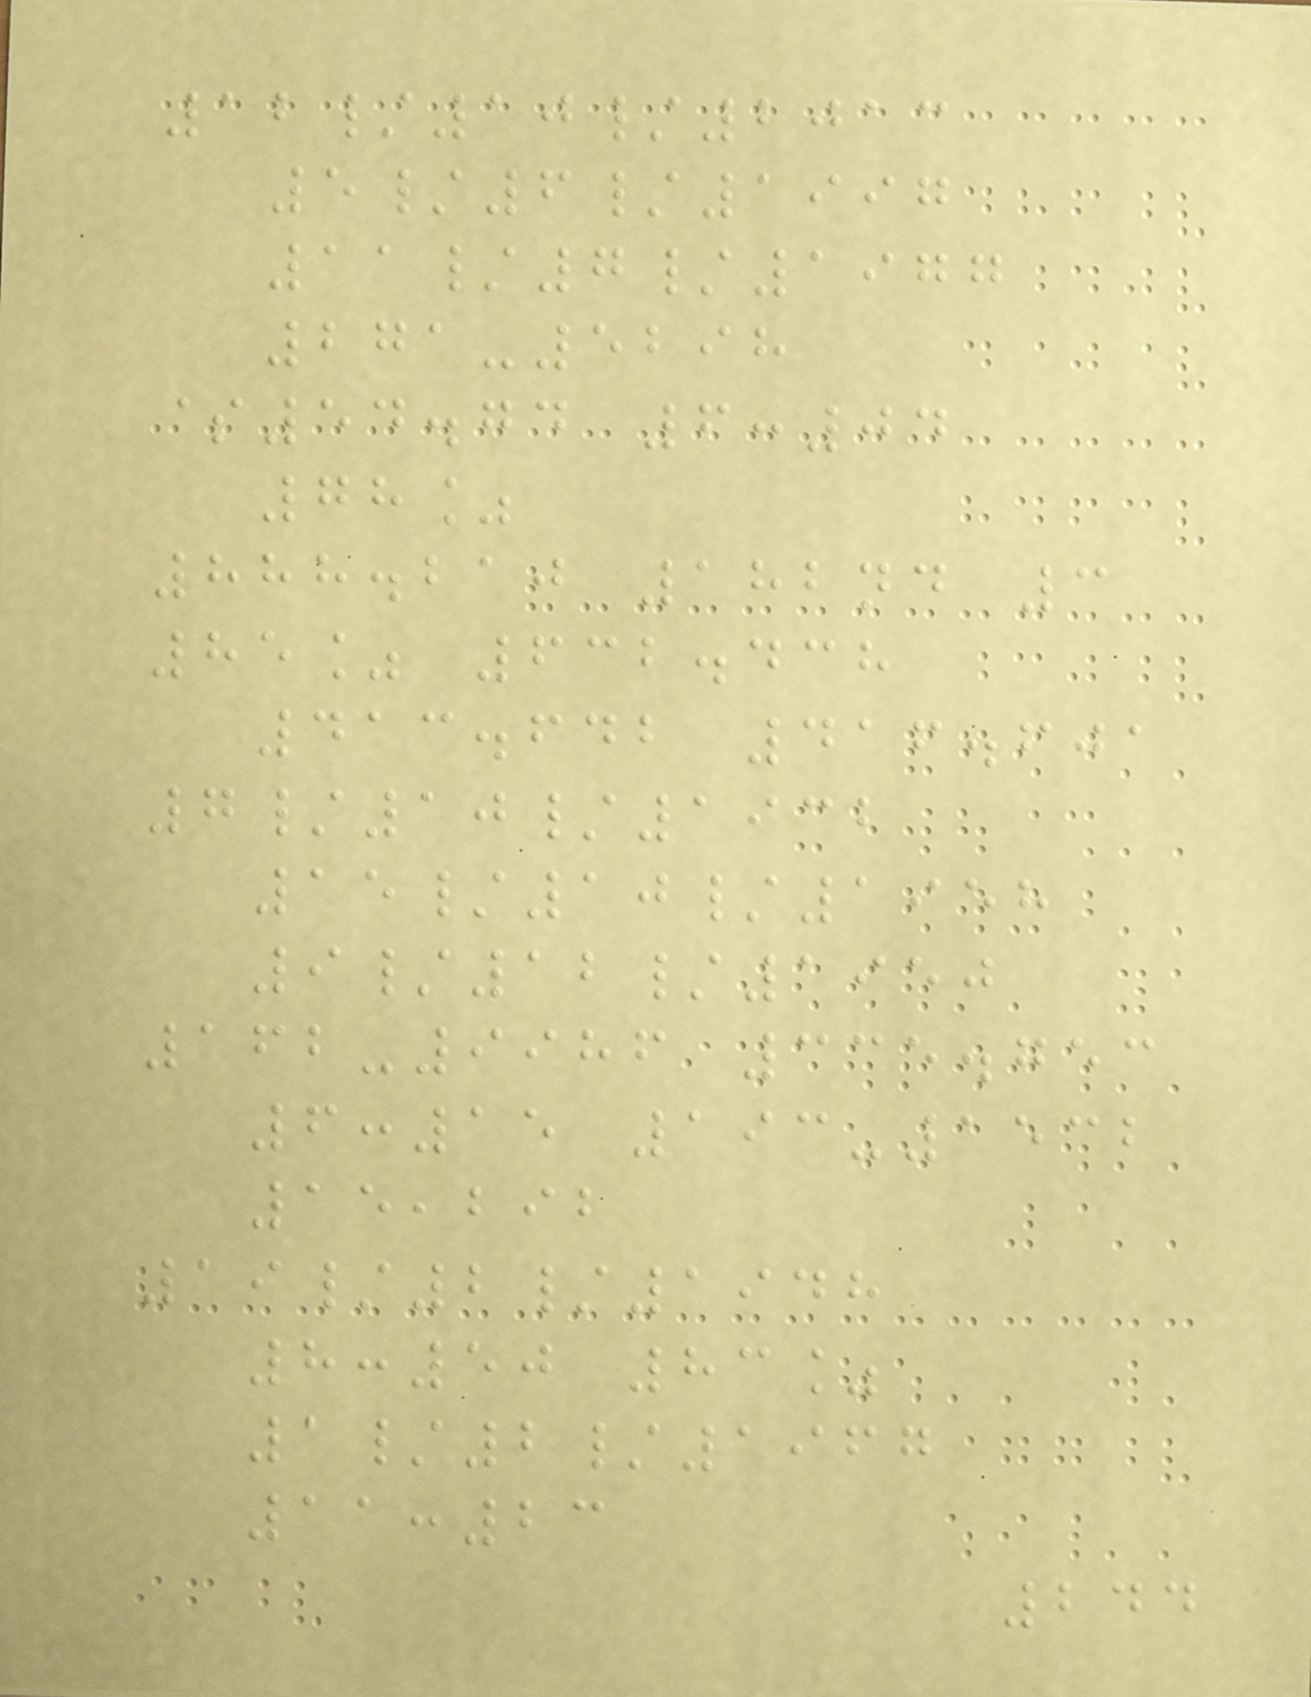12/10/2013
5/6/1997
11/7/1977
271-5298
$54.74 6:04
78%
888.210 182nd 3
85% 632.438
413.642 416.601
7/10/1932
15/10/1958
9/12/1950
162-9986 335.753
6:15 193-1532
15,292
19/2/1948
8:50 83%
1/2/1967
11:23
244
